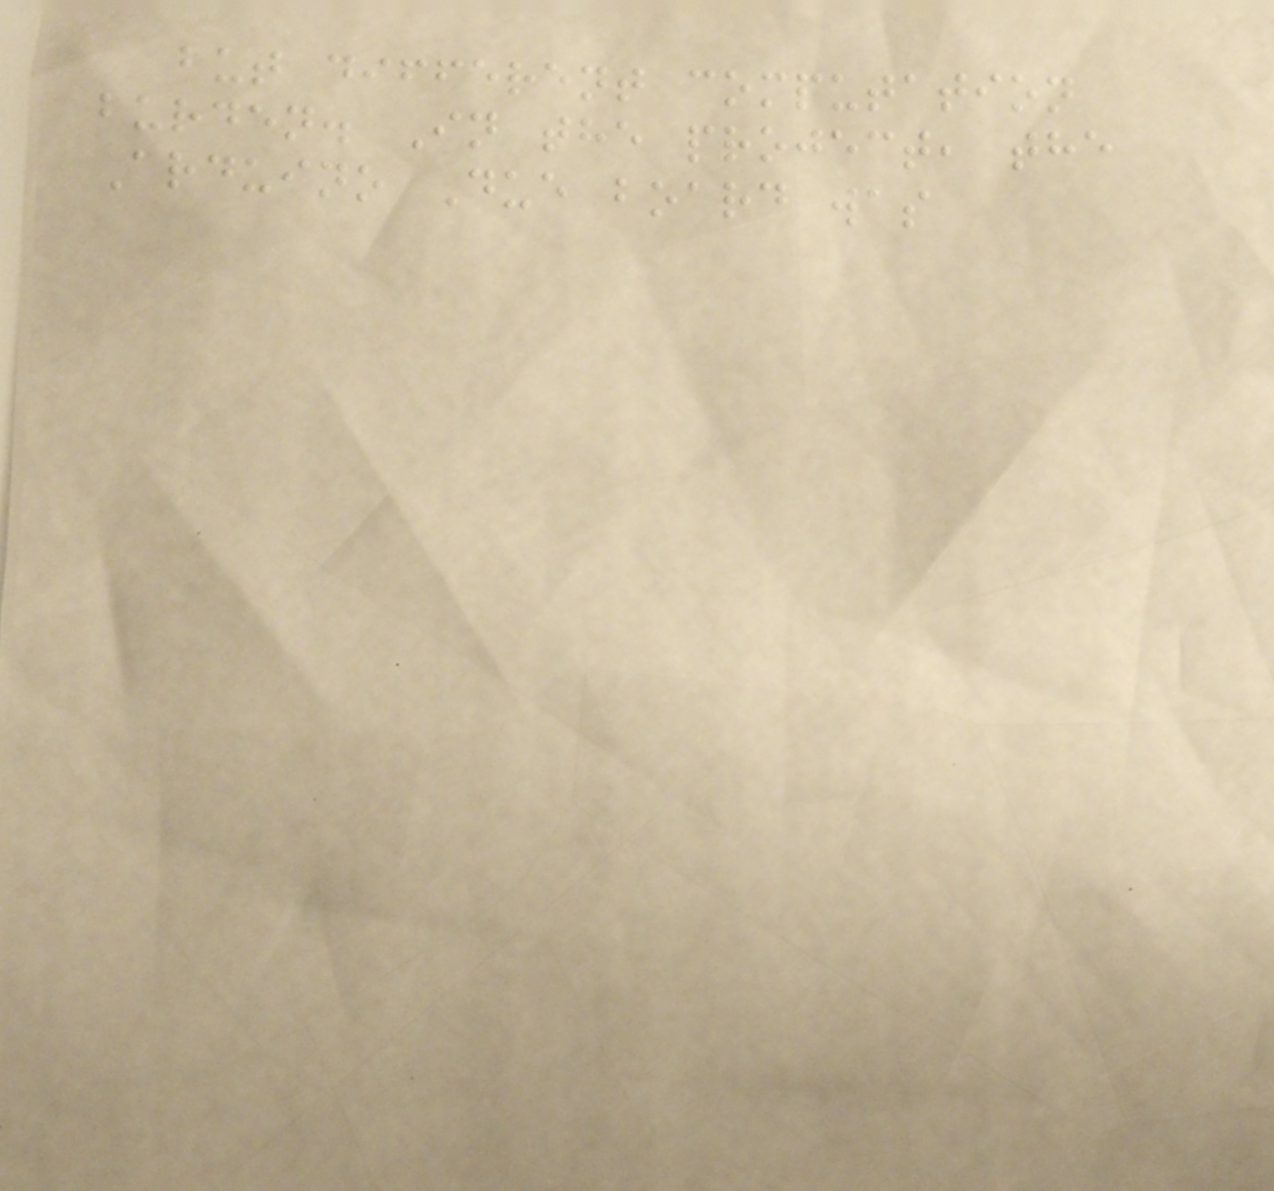but different computation
burden. In the project, the
Arduino Due board was
